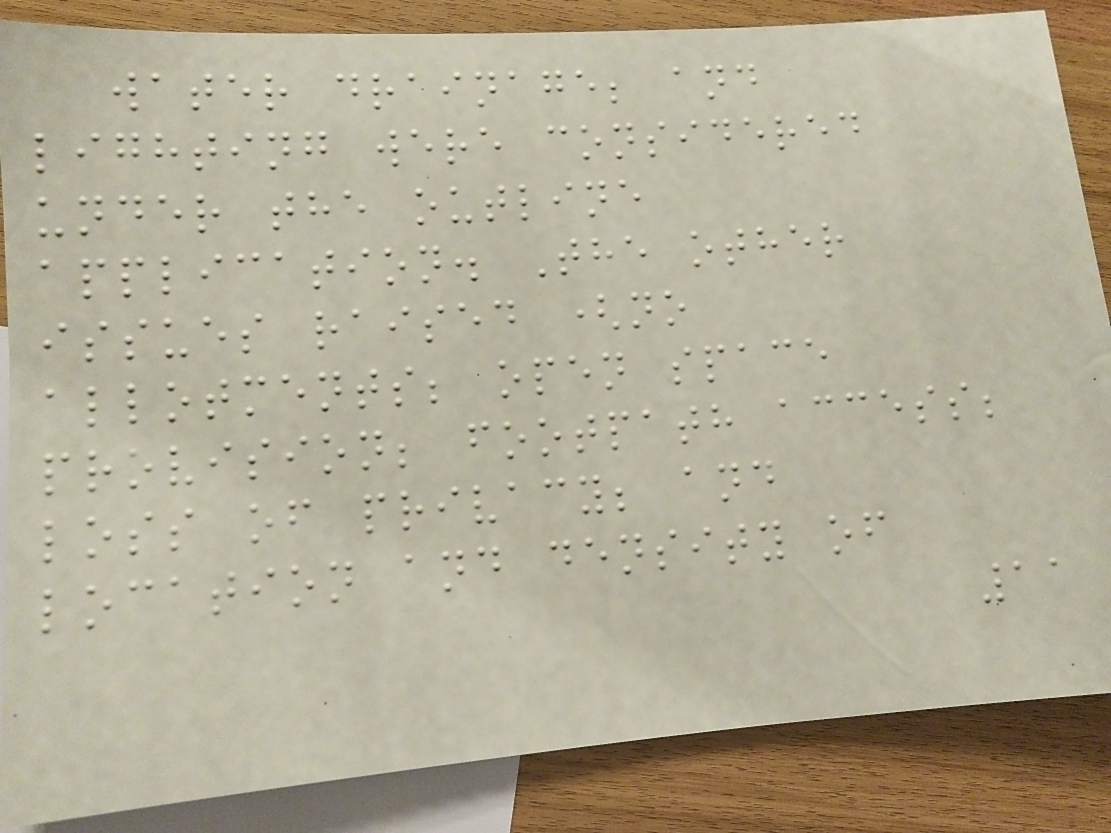water drainage; and
lighting were considered
under the outline
application. The other
issues raised (no
allotments; open space
provision; footpath access;
loss of privacy; and
location and density of
11
